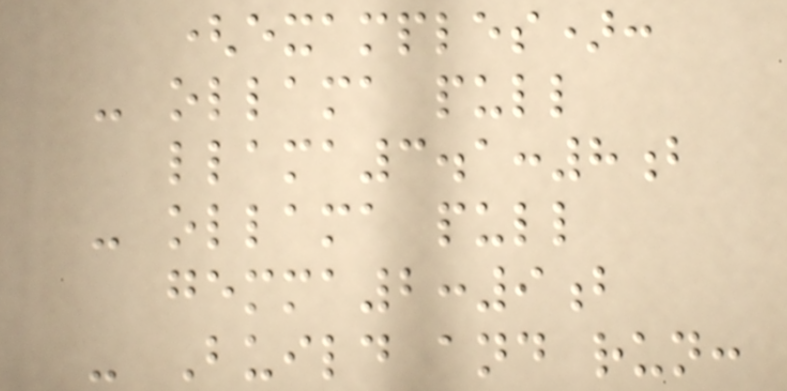(examples):
- ollama pull
llama3.1:8b
- ollama pull
gemma2:9b
- Build and run:
